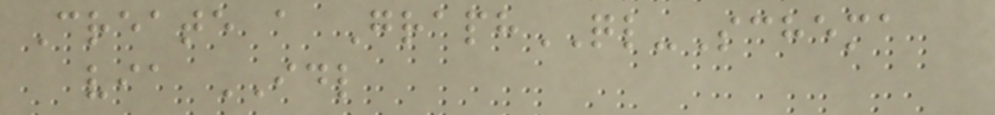Create a GraphQL-Schema
via IDL
